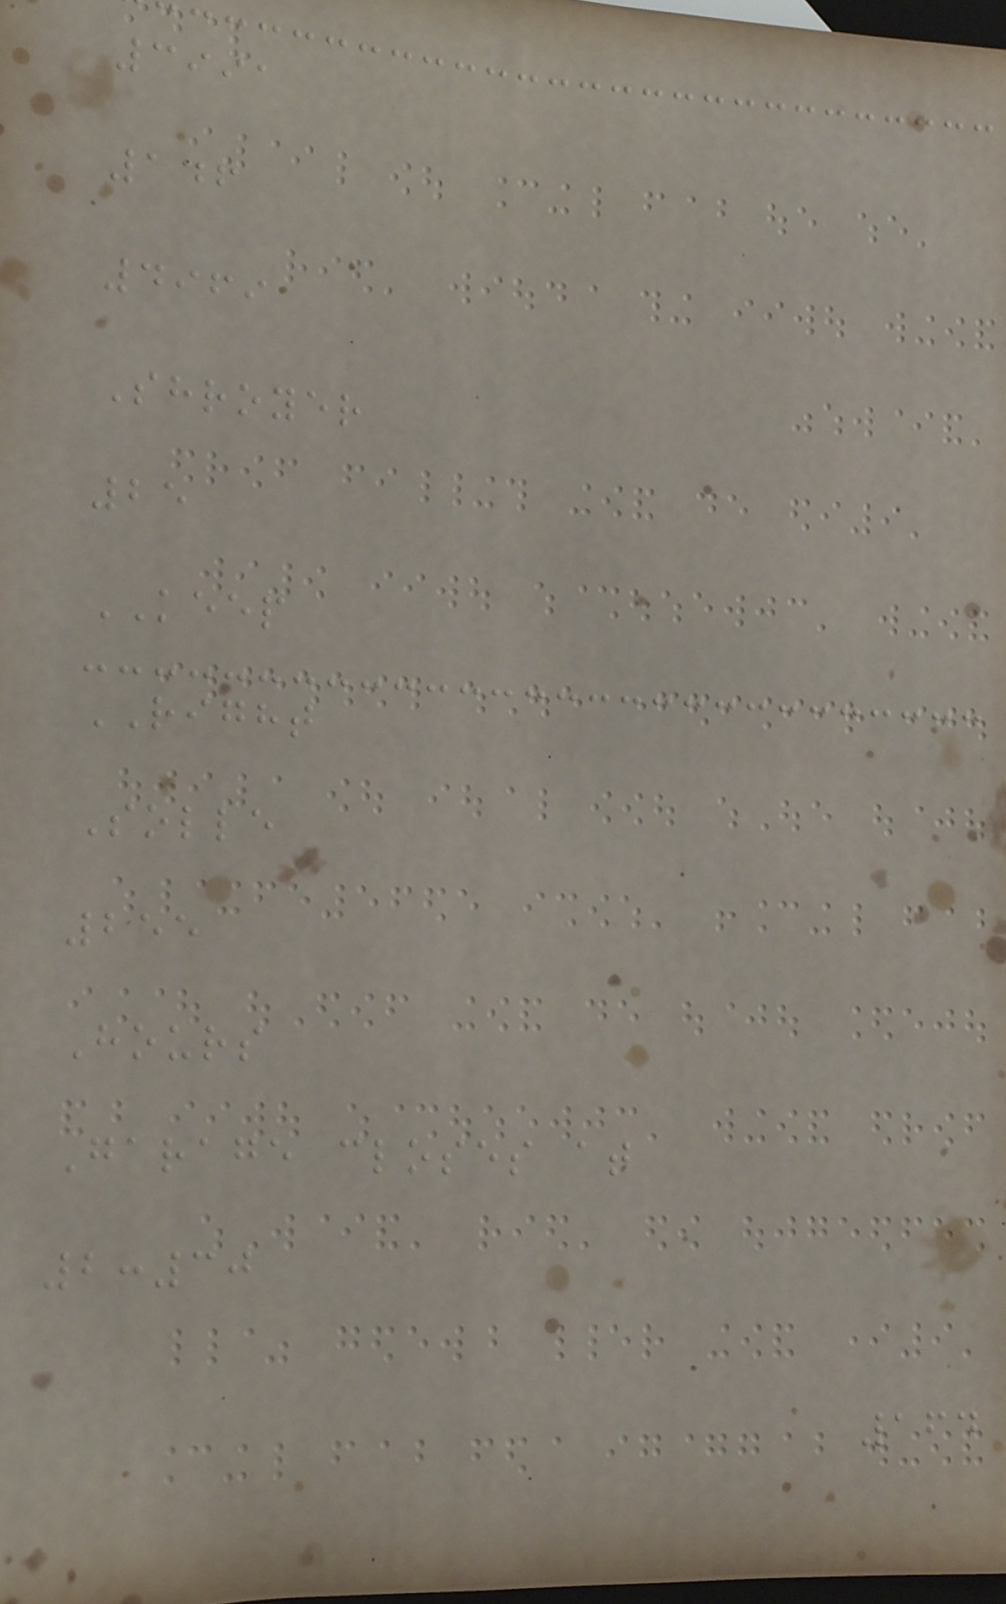3991
146
4969
Shroyer
25
KEEP
RIGHT
Solle
255
Hours
Garage closes at
2:30
164
